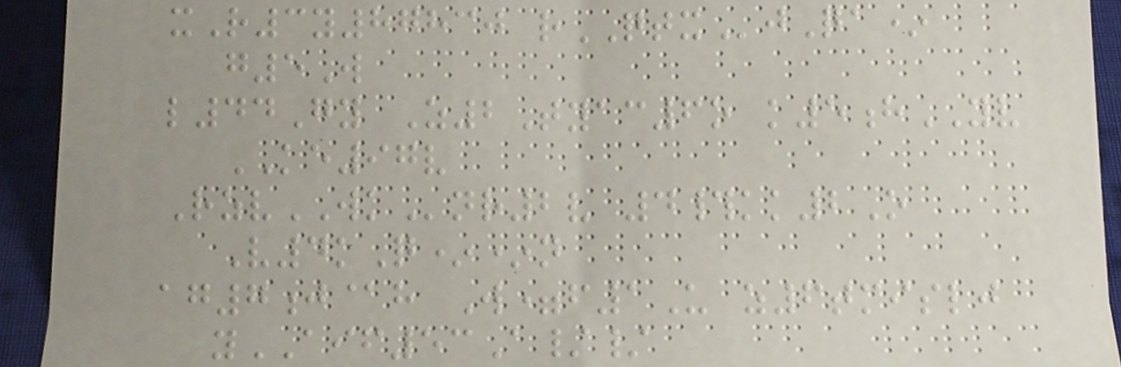xR3y87830 rQTXjQa*
g5W
l44Gy Z2Tyac6o k5hYV
KE97v
RzvWKnr2v 4#kk2O
V4kQ**n
ag7j@h W=f1U z6tmislj
yAIF53A//
